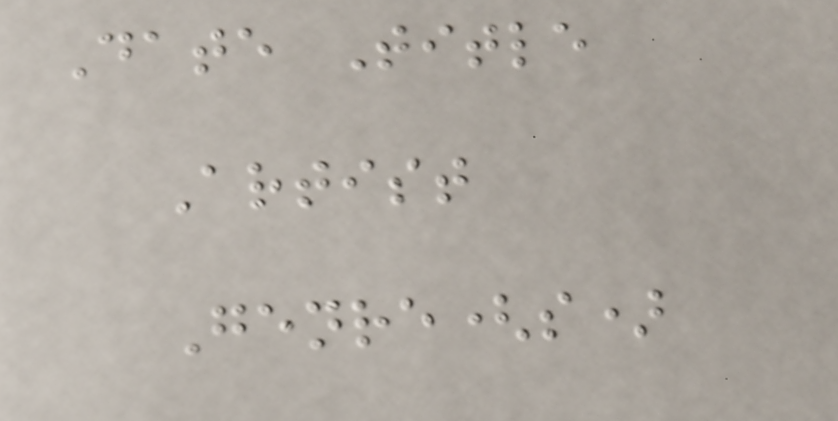Date Title
Artist
Genre(s)
